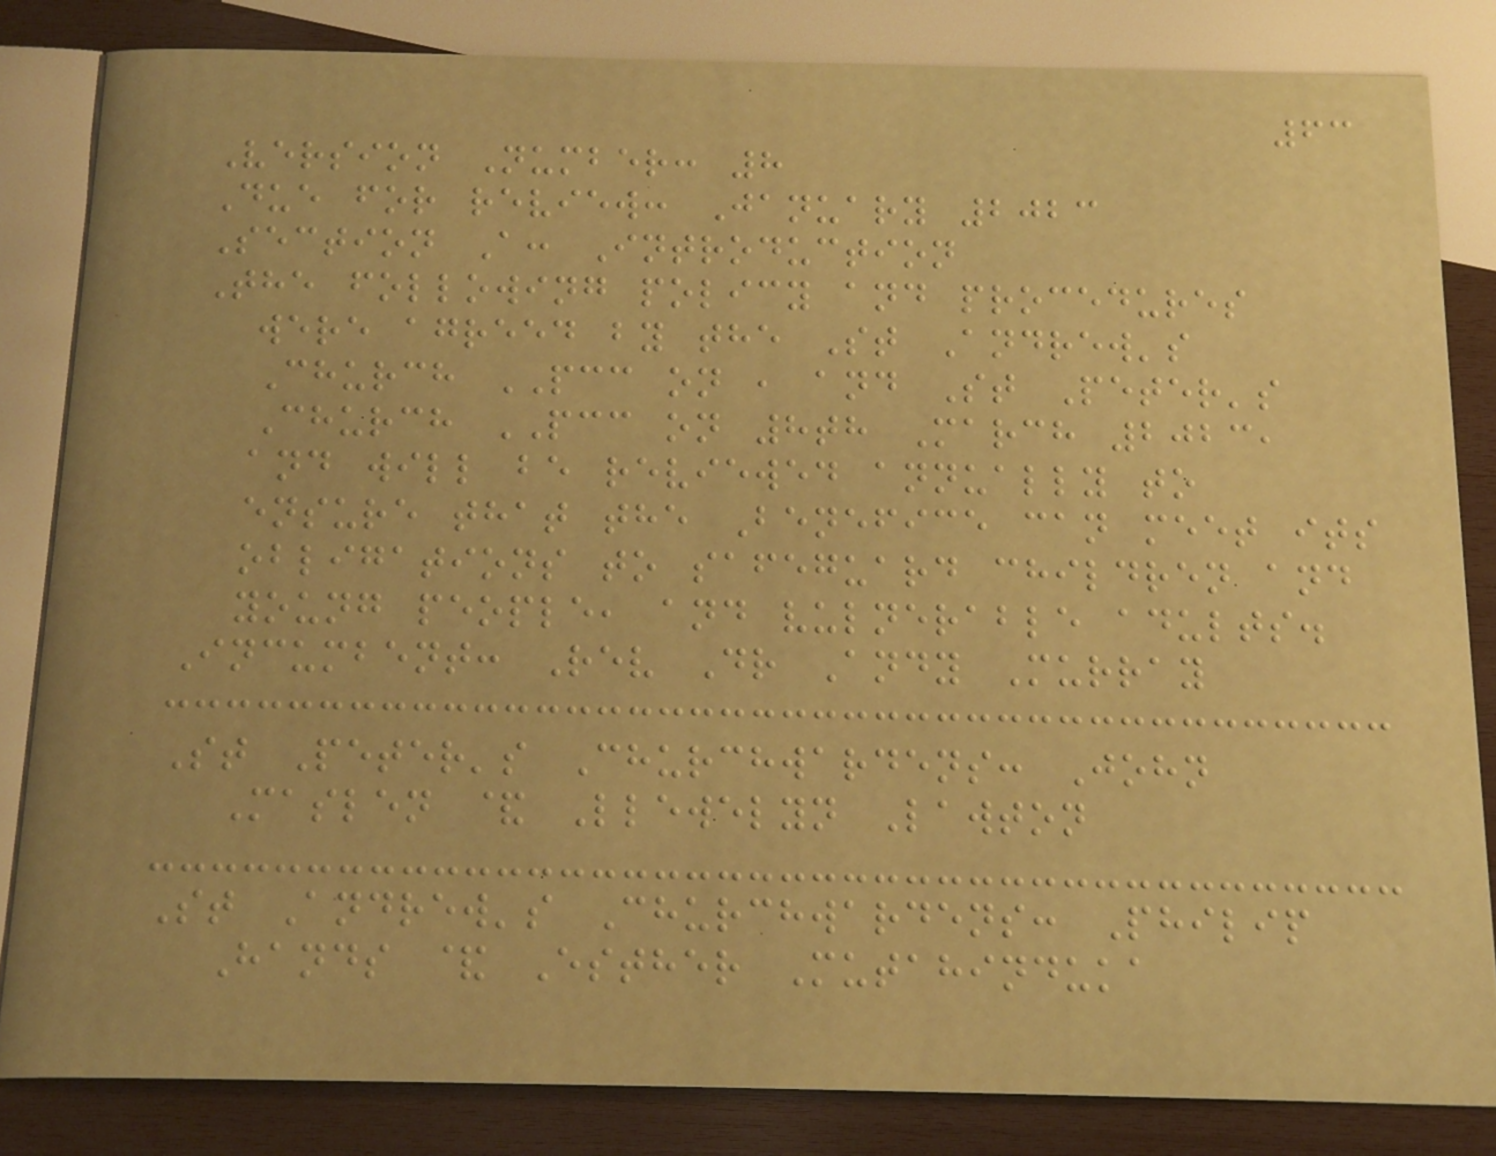63
Version Number: 8
Due for review: January 2023
Section A: Introduction
The following policy and procedures
were agreed by the St Andrew's
Church PCC on , and St Peter's
Church PCC on 8th March 2023,
and will be reviewed annually to
ensure that the Benefice can meet its
obligations to safeguard children and
young people, and vulnerable adults.
Incumbent: Rev Dr Andy Murray
St Peter's Churchwardens: John
Maslen & Llewelyn Lawton
St Andrew's Churchwardens: Philip
Hands & Esther Mutahinduka
